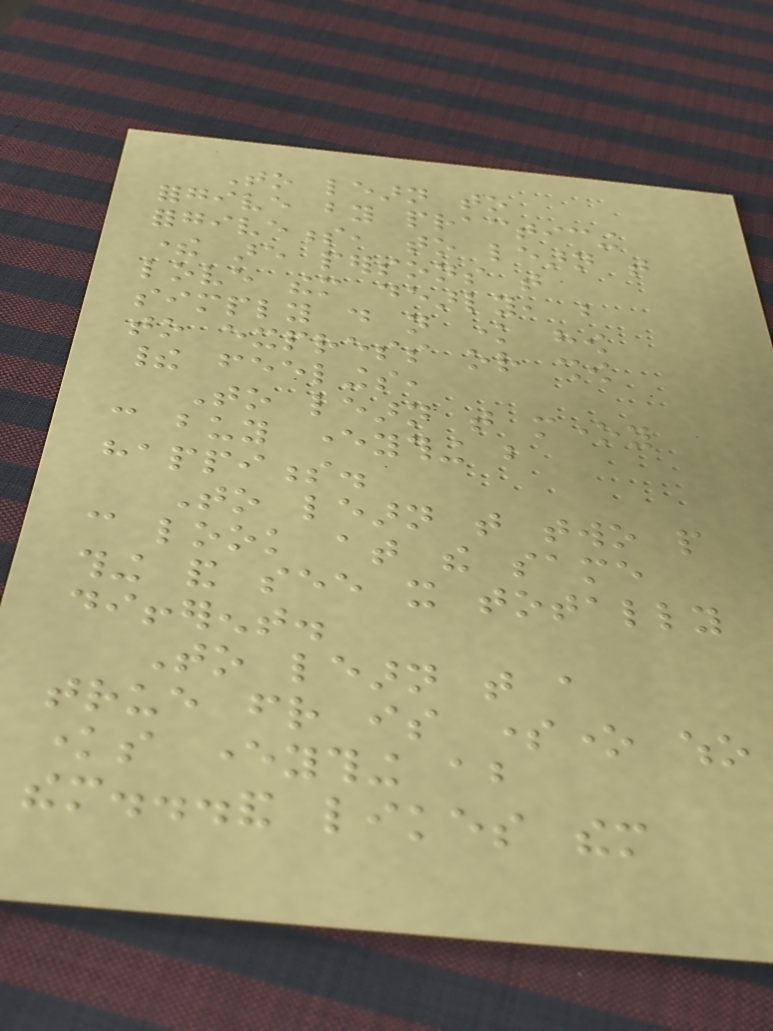To learn to
forgive by practicing
forgiveness, to learn that
there are persons that
love them dearly, but
simply do not know how
to express or show
their feelings,
To learn that money
can buy everything but
happiness.
To learn that two people
can look at the same
thing and see it totally
different.
To learn that a
true friend is someone who
knows everything about
them...and likes them
